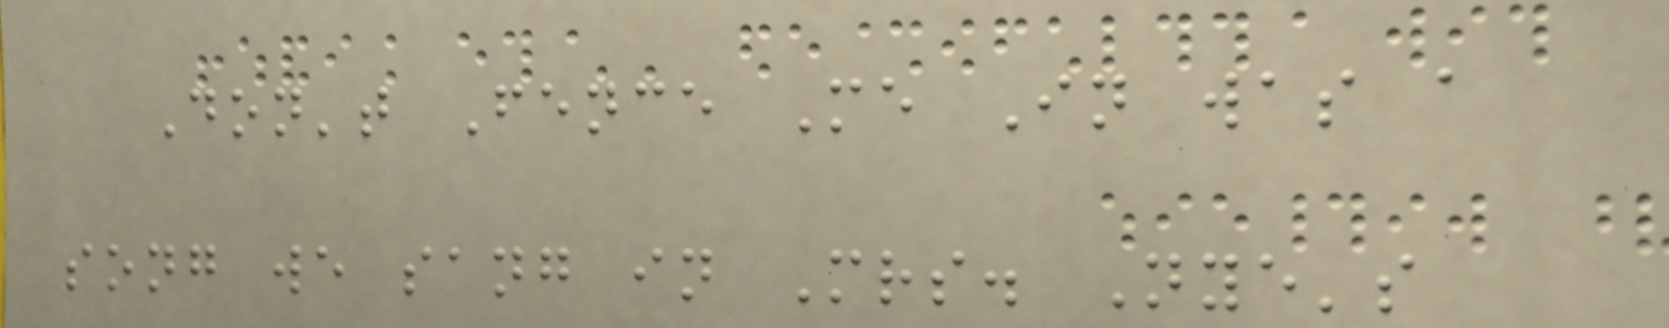Don't Fence Me In was a
song we sang in Mrs. Nye's
